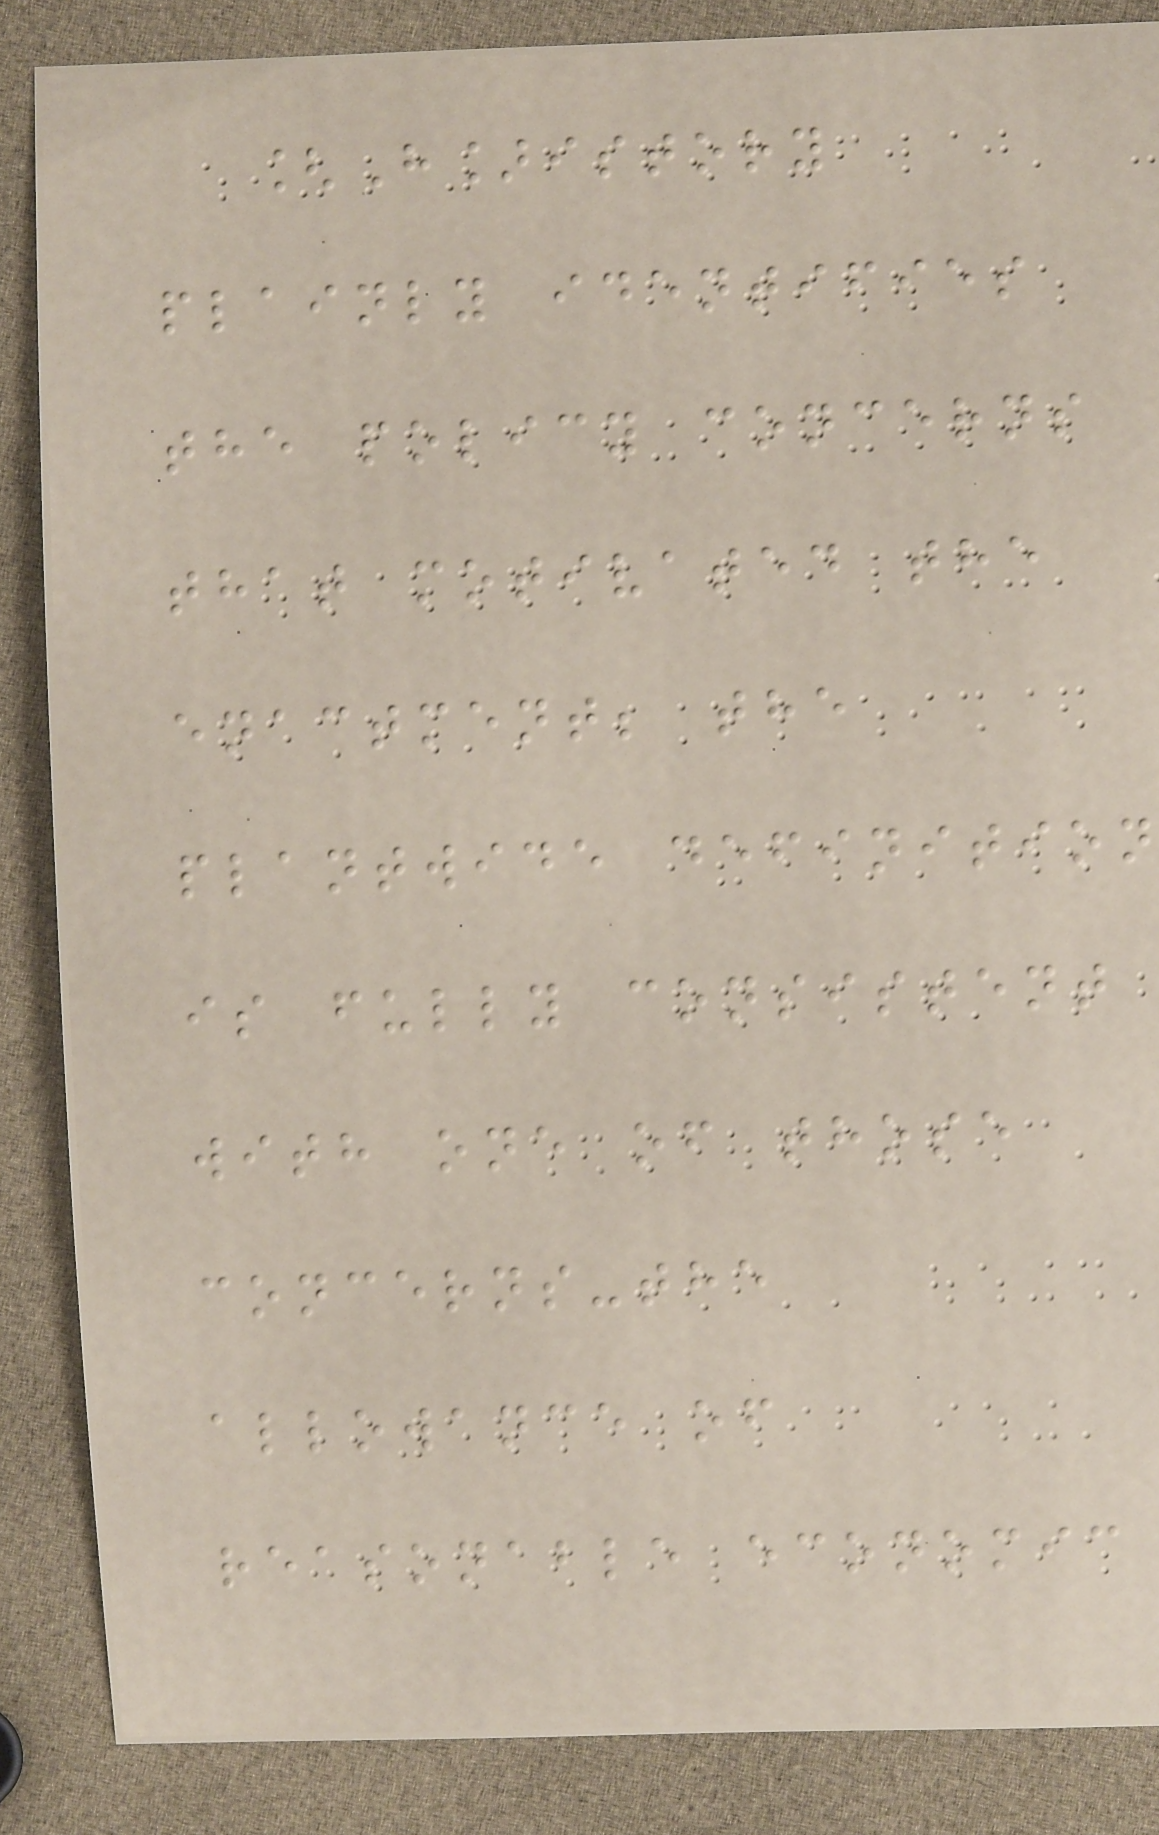[H]istory
plainly identifies
the policy concerns
that motivated the
enactment; the
plantwide definition
is fully consistent
with one of those
concerns-the
allowance of
reasonable economic
